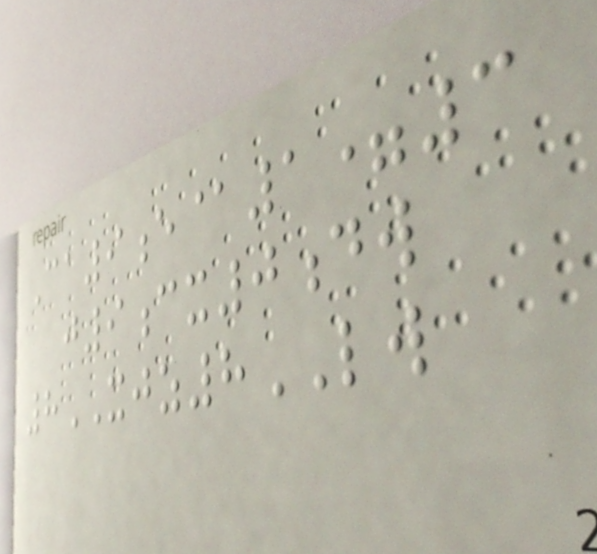Ca9e@1=3
j9cx0dw
8XJZ8LW
